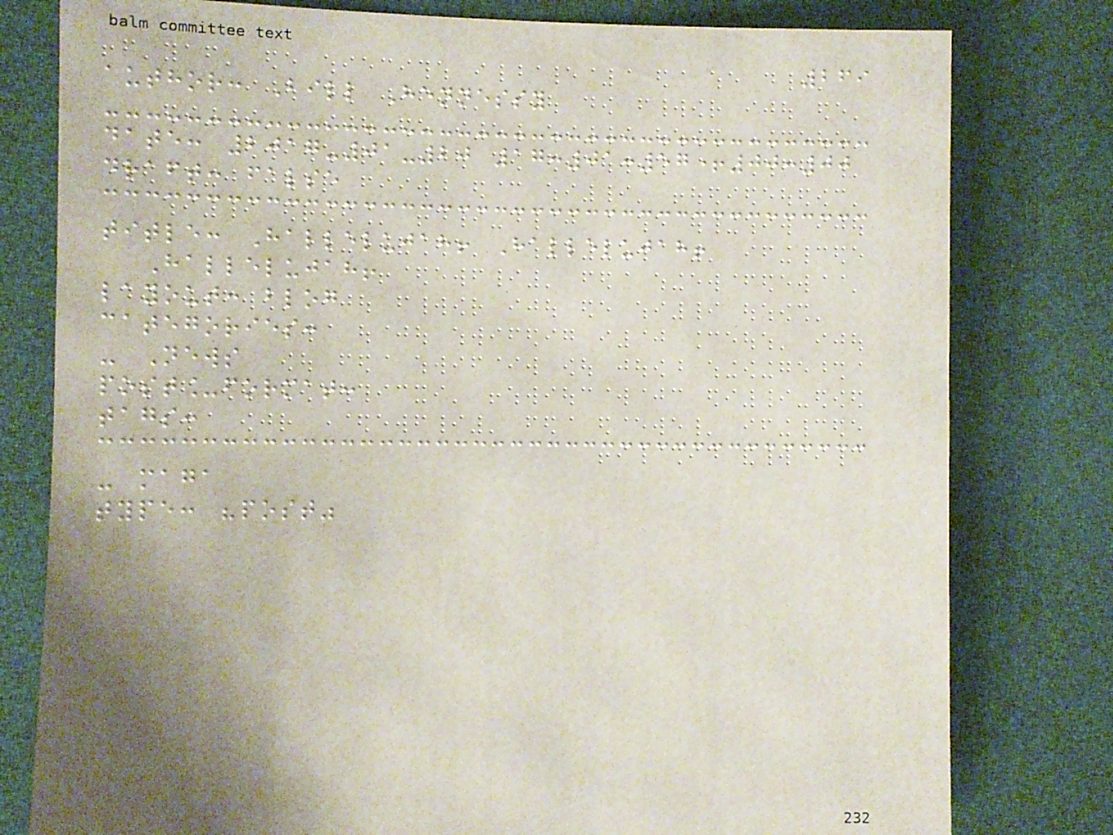269
author: Bill Hennessy
date: 2017-01-20 17:01:57+00:00
draft: false
title: Hallelujah! Hallelujah!
Hallelujah!
layout: blog
categories:
- News
post_format:
tags:
- maga
type: "post"
